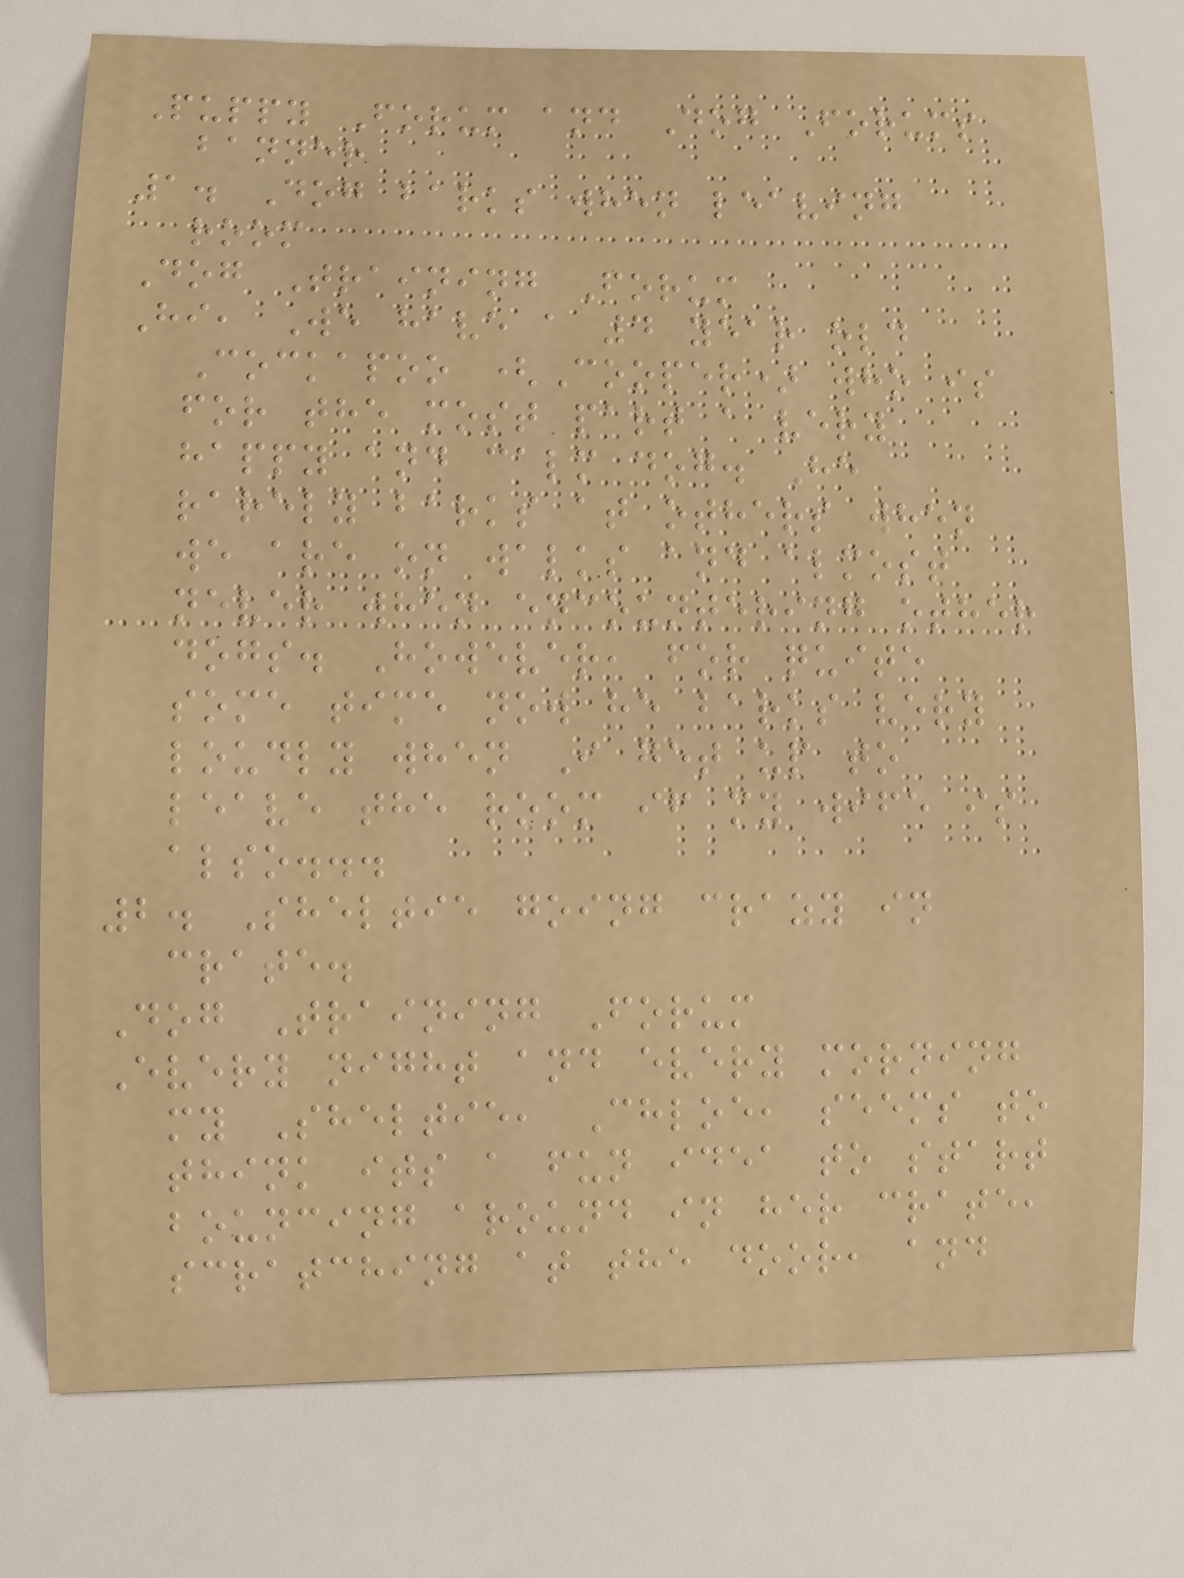Puppy Forum and Dog Forums
banner
1. Dog barks when leaving
room
Dog Training Forum
Hi, We have a 4 year old
Cockapoo (Cooper) who is
for the most part a very
happy and calm dog. He
rarely barks at others when
we are on walks and almost
never when encountering other
dogs. However, for quite
some time now he barks very
loudly when I get up to
leave the room if my wife is
also...
2. Sheltie going crazy in
crate.
Dog Training Forum
Every night and every morning
my Sheltie, Chloe, seems to
think its a fun idea to start
bouncing around in her crate,
scratching at the door, and
